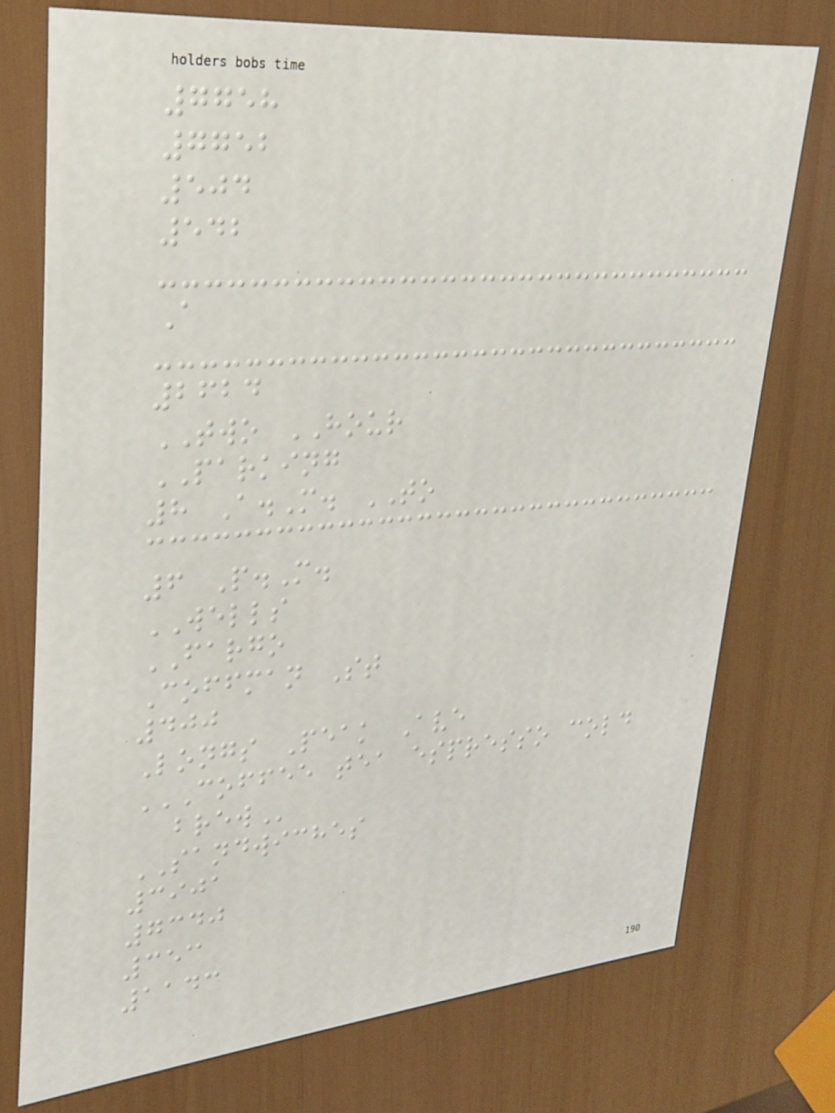7758
7752
504
542
A
2624
TWO HOUR
PARKING
8 A.M. TO
6 P.M.
WELLS
FARGO
Coffman St
400
Longs Peak Ave
COFFEE TEA ESPRESSO COLD
BREW
SANDWICHES
3901
7340
353
1143
